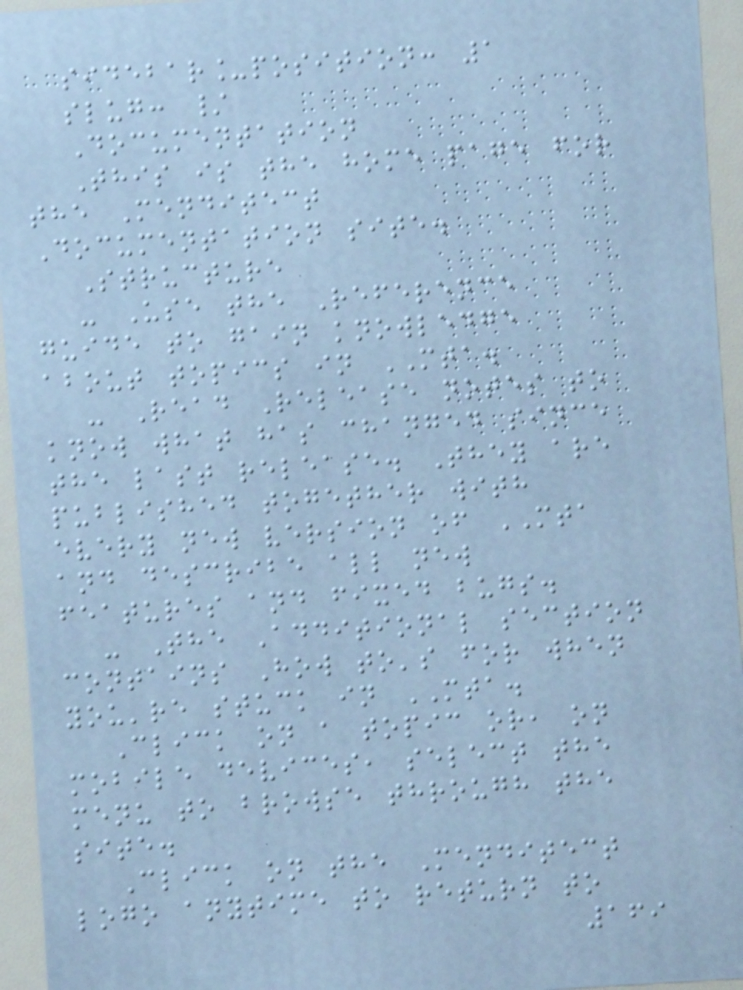sidebar_position: 1
slug: /
Documentation
This is the home page for
the Menditect
Documentation site.
Structure
- Use the Reference
guide to gain knowledge
about topics in MTA.
- Read Release notes to
know what has changed since
the last release. They are
published together with
every new version of MTA
and describe all new
features and fixed bugs.
- The Additional section
contains How to's for when
you're stuck in MTA.
Click on a topic or, on
mobile devices, select the
menu to browse through the
site.
Click on the Menditect
logo anytime to return to
169
